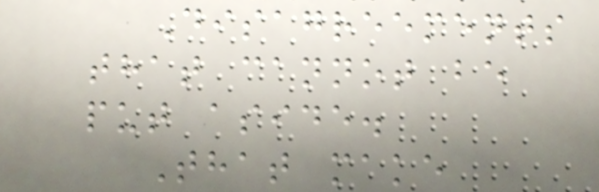Disagreements
that cannot be
put aside.
That make
